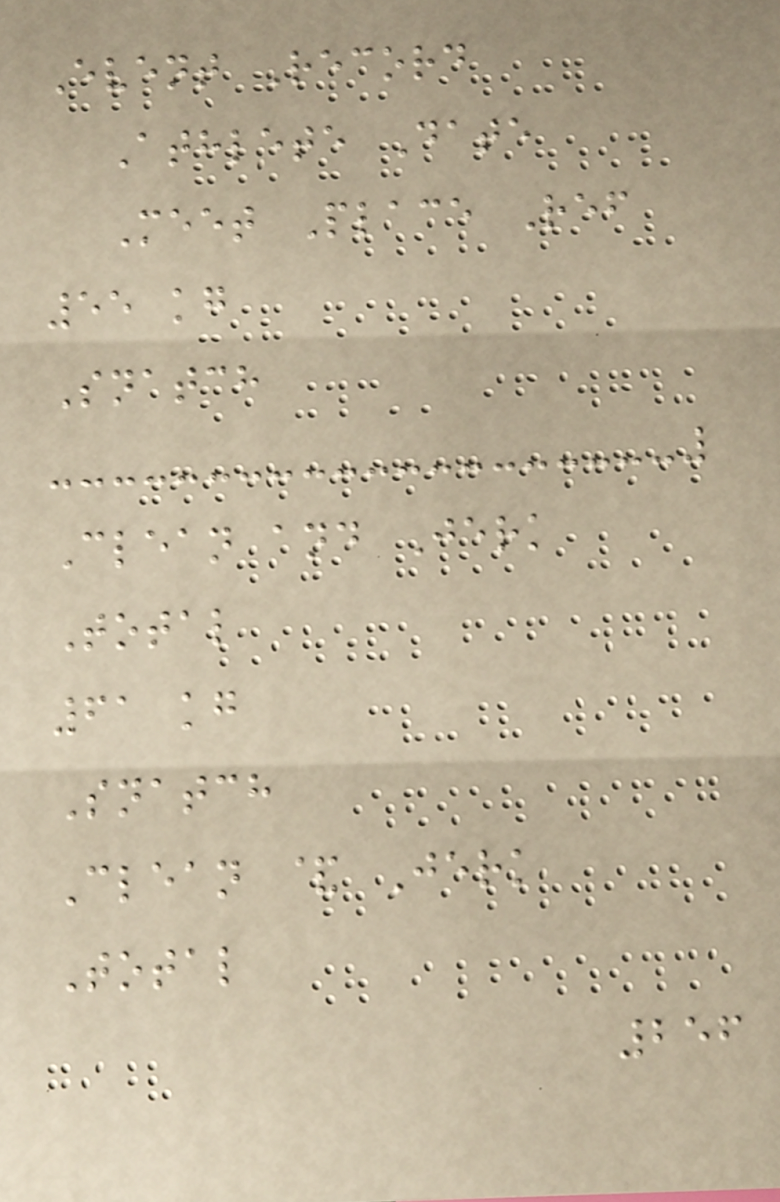Event Record
Athlete Date
Meet Place Ref
55 kg
Snatch
Clean and Jerk
Total
61 kg
Snatch
Clean & Jerk
Total
256
